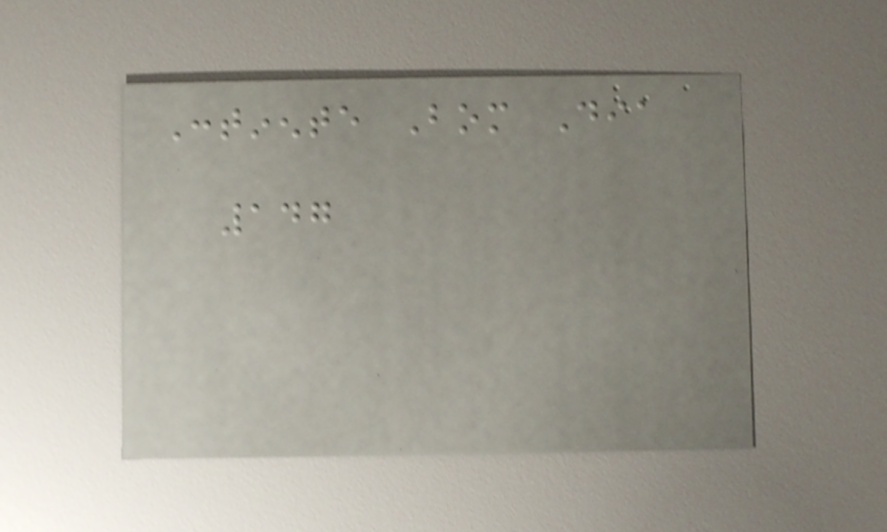Continente Bom Dia
147
